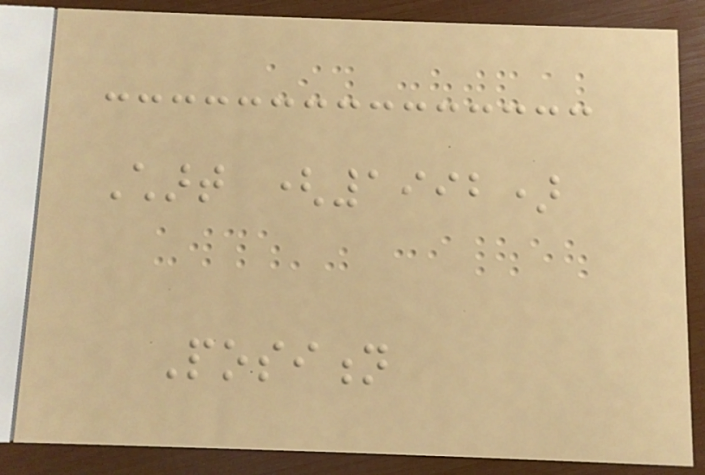Chart (1992)
Position
